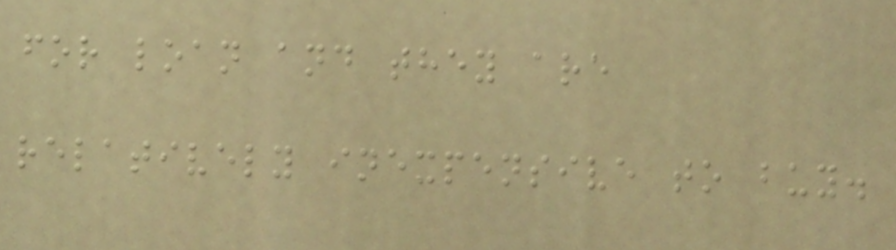for loan and they are
relatively inexpensive to buy.
